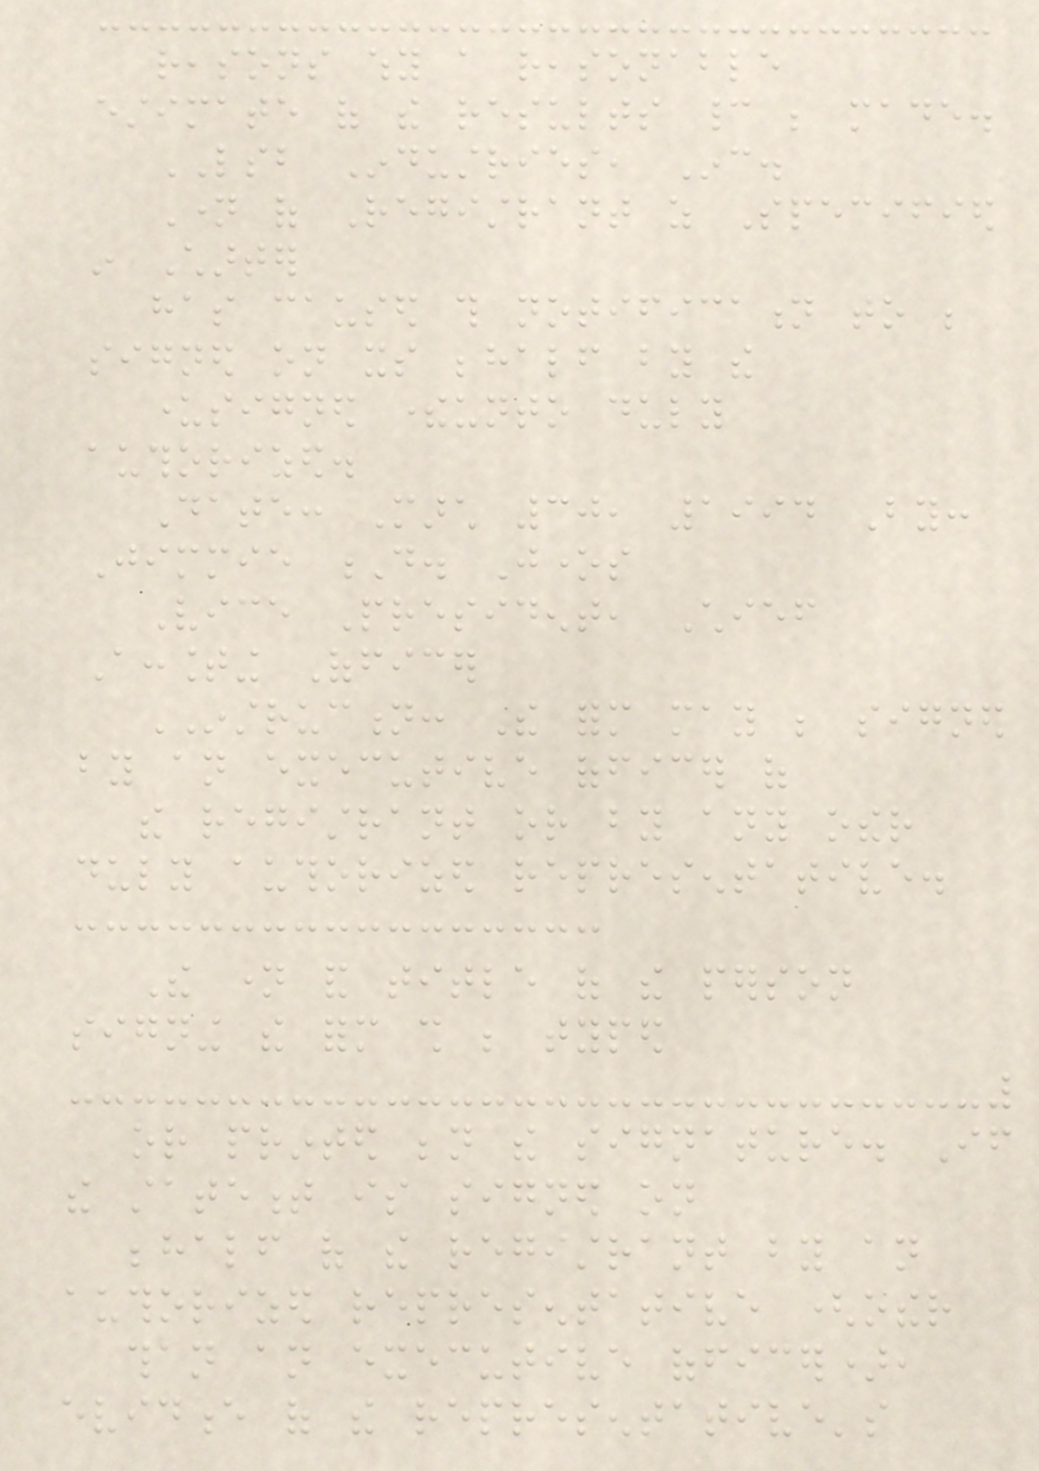reasons why a reasonable
estimate of the results cannot be made.
LSB Industries, Inc.
Name of Registrant as Specified
in Charter
has caused this notification to be
signed on its behalf by the
undersigned thereunto duly
authorized.
Date: March 30, 1994 By:
Jimmie D. Jones
Vice President, Chief
Accounting Officer
INSTRUCTION: The form may be signed
by an executive officer of
the registrant or by any other
duly authorized representative.
The name and title of the person
signing the form shall be typed
or printed beneath the signature. If
the statement is signed on
behalf of the registrant by an
authorized representative (other
than an executive officer),
evidence of the representative's
